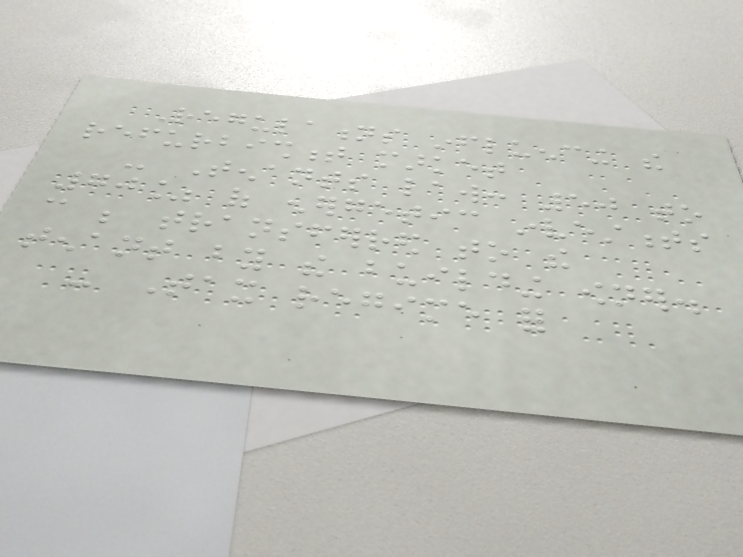Regulations influencing the
refurbishment market
- Tenants law: 50 to
70% of energetic investments
can be transferred to the
tenant by the building owner.
- Tax regime for
